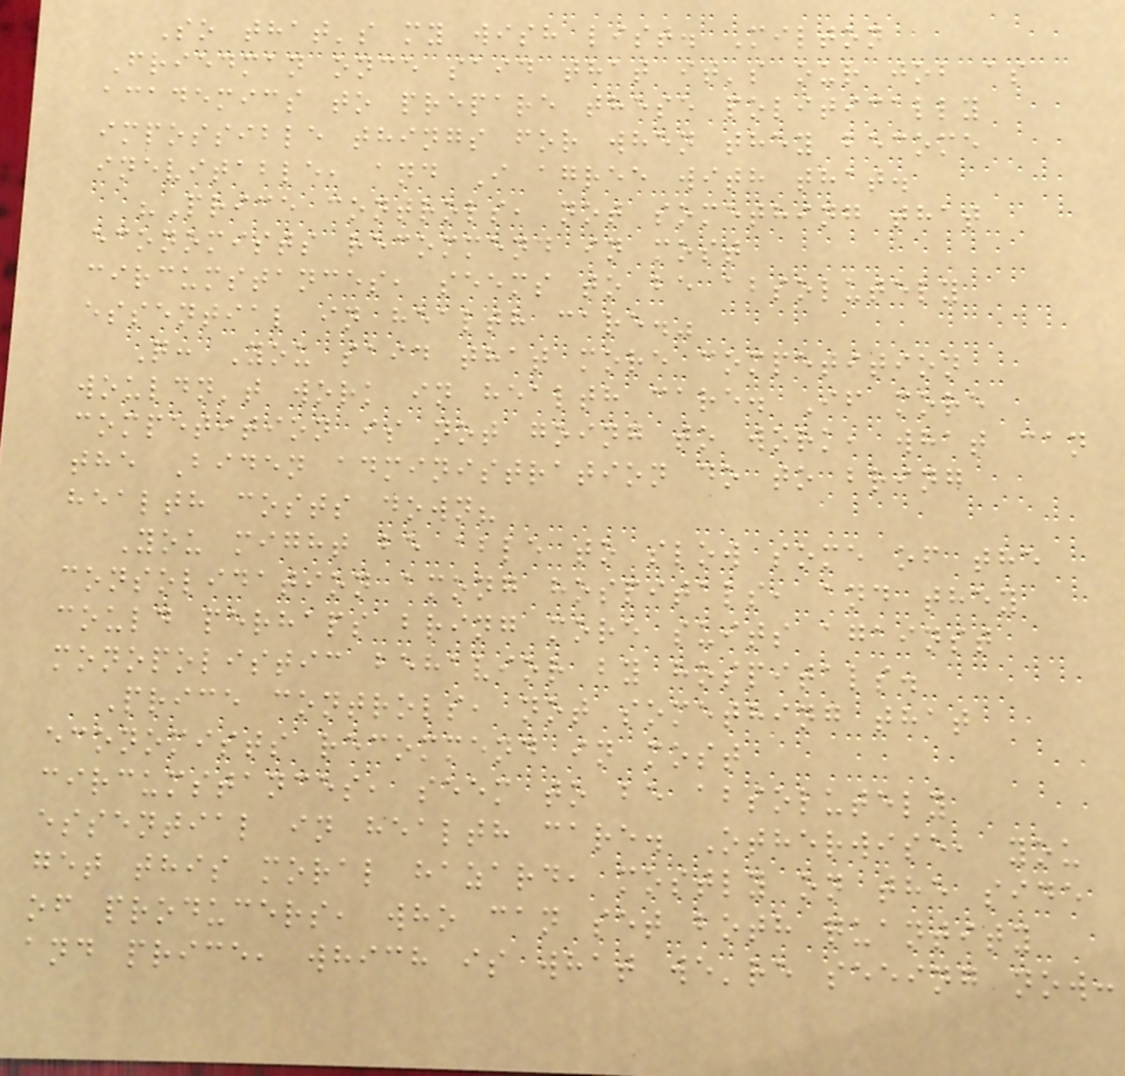So that's my wish list. Milton
Friedman once said that it's our job as
academics to prepare these politically
impossible things for when they become
inevitable, and I agree with that.
"Price controls, not something that
economists recommend in most
circumstances, seems to be absolutely
essential in health care."
Q: You said that more competition
wouldn't work in health care. If more
competition is not going to work, what can
the Biden administration do to bring
health costs down?
You might be able to slow some of the
consolidation among hospitals, and they
could perhaps bring more suits against
monopolistic behavior by hospitals.
Price controls, not something that
economists recommend in most
circumstances, seem to be absolutely
essential in health care. Otherwise, you
get this moral hazard, mostly on the side
of producers, who can set both quantity
and price, which is what we're seeing now:
